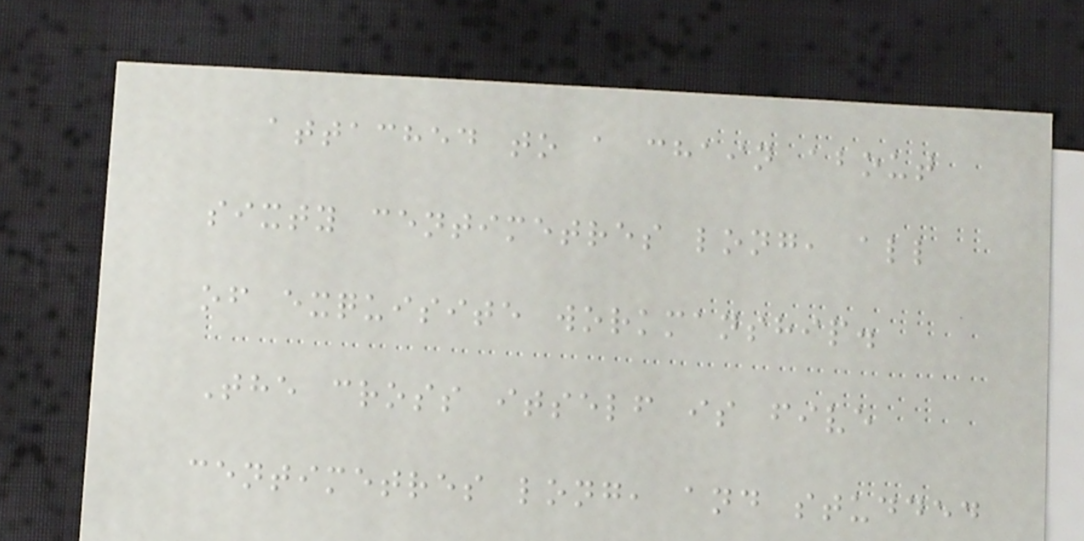attached to a chain about
sixty centimetres long, all
of exquisite workmanship.
The cross itself is five
centimetres long, and studded
